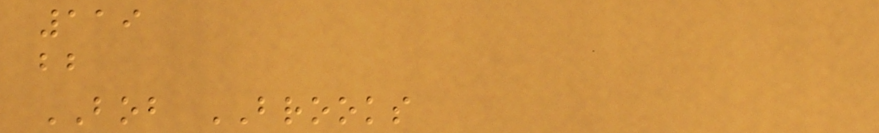119
bb
BOB BROOKS
